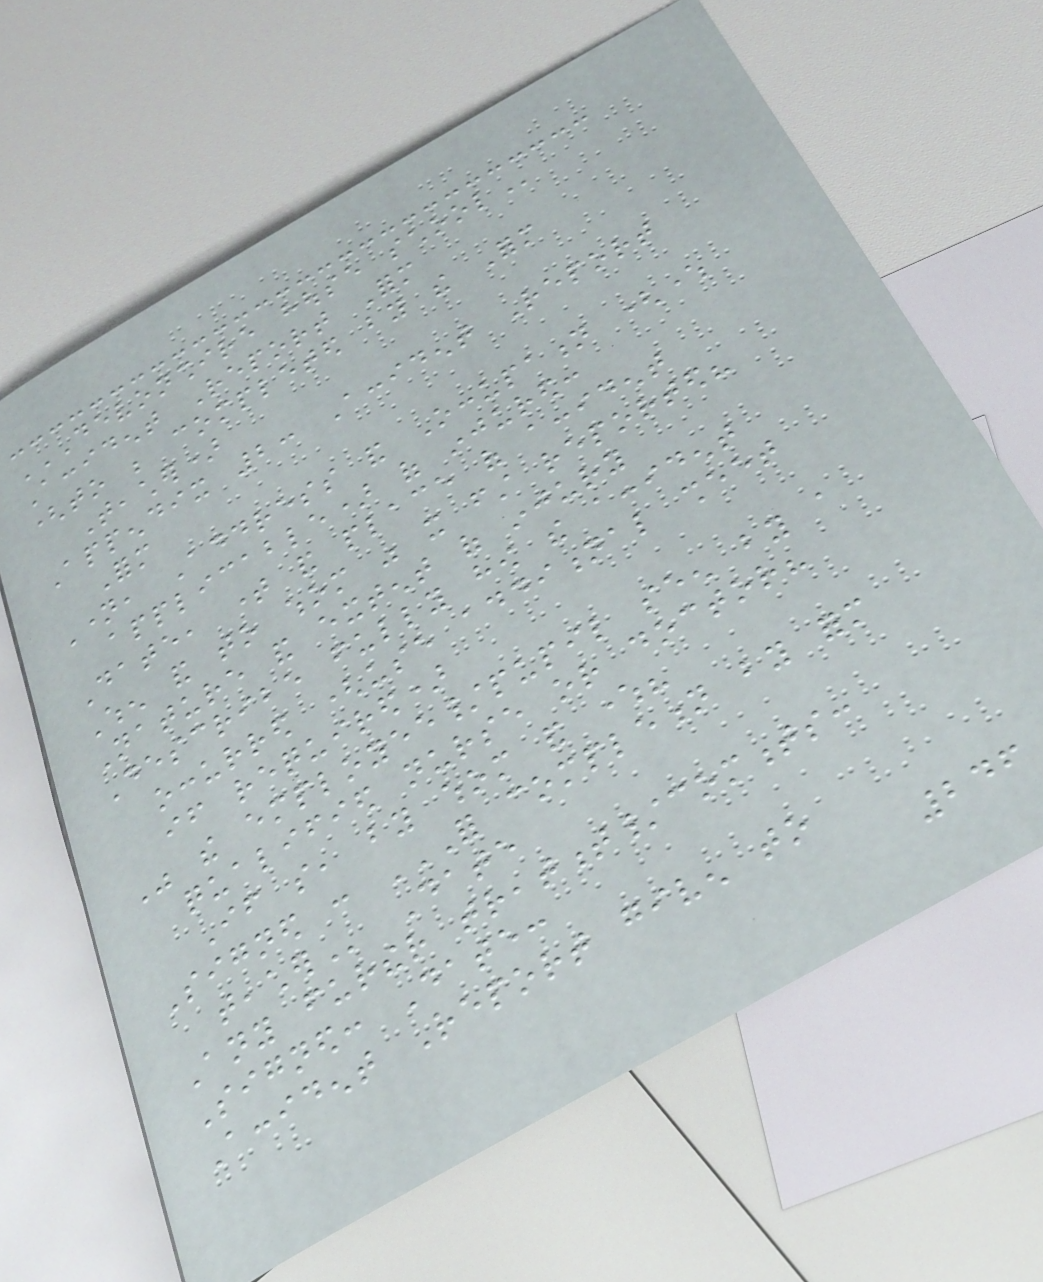DEVONSHIRE HOUSE SCHOOL
Accident Report Form
(to be completed by the Form
Teacher)
Appendix 2: Accident Report
Form
Name, Address and Occupation (where
applicable) of injured:
Date, time and place of accident
When and to whom was it first reported?
Nature and extent of injury
Describe fully how the accident
occurred (use additional sheet
if required)
Was the employee/pupil seen by a
qualified nurse or doctor?
If so, by whom and where?
Signed : FOR COMPLETION BY FORM
TEACHER Date
Any further treatment/comments:
Signed: Date:
Accident Report given to
246
